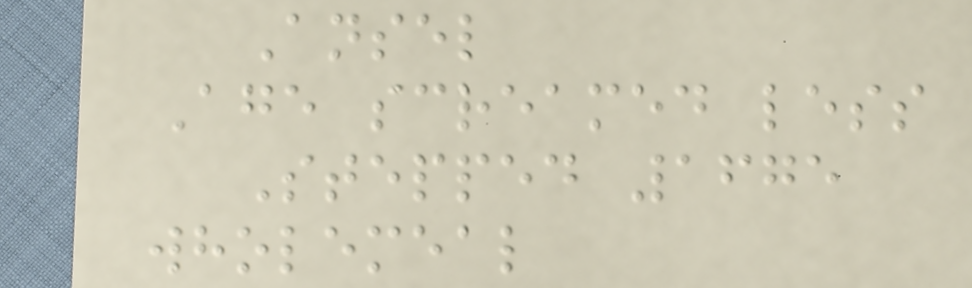Ansel
Age screamed less
Stepped 1675
wholemeal
